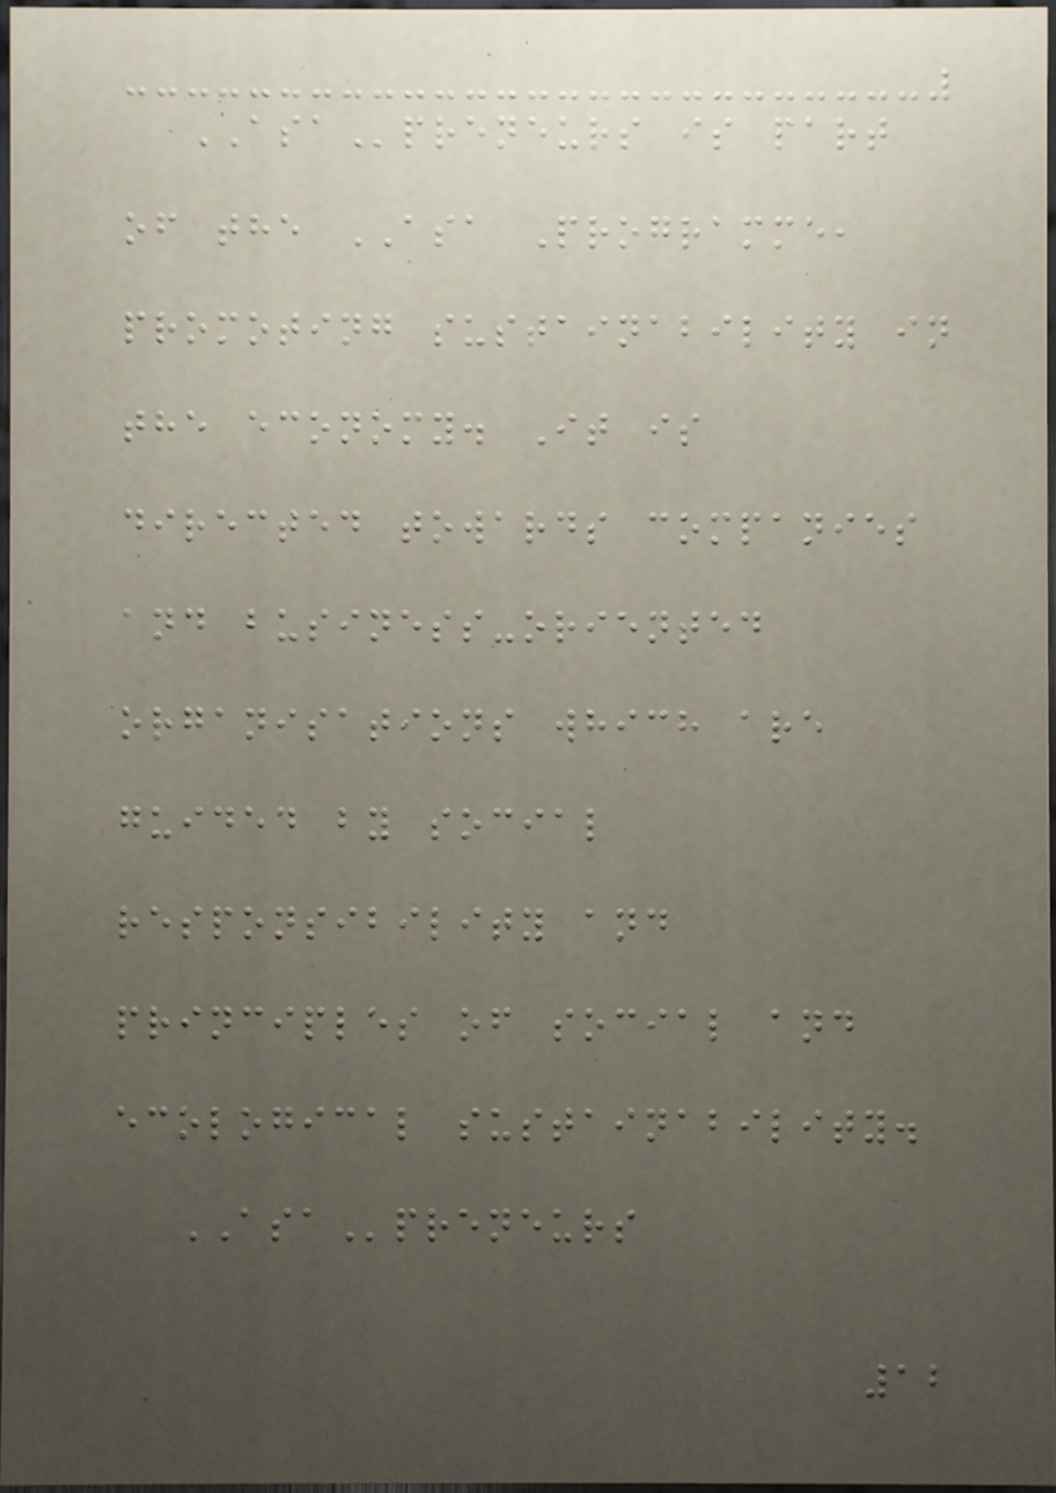ASApreneurs is part
of the ASA Programme,
promoting sustainability in
the economy. It is
directed towards companies
and business-oriented
organisations which are
guided by social
responsibility and
principles of social and
ecological sustainability.
ASApreneurs
12
